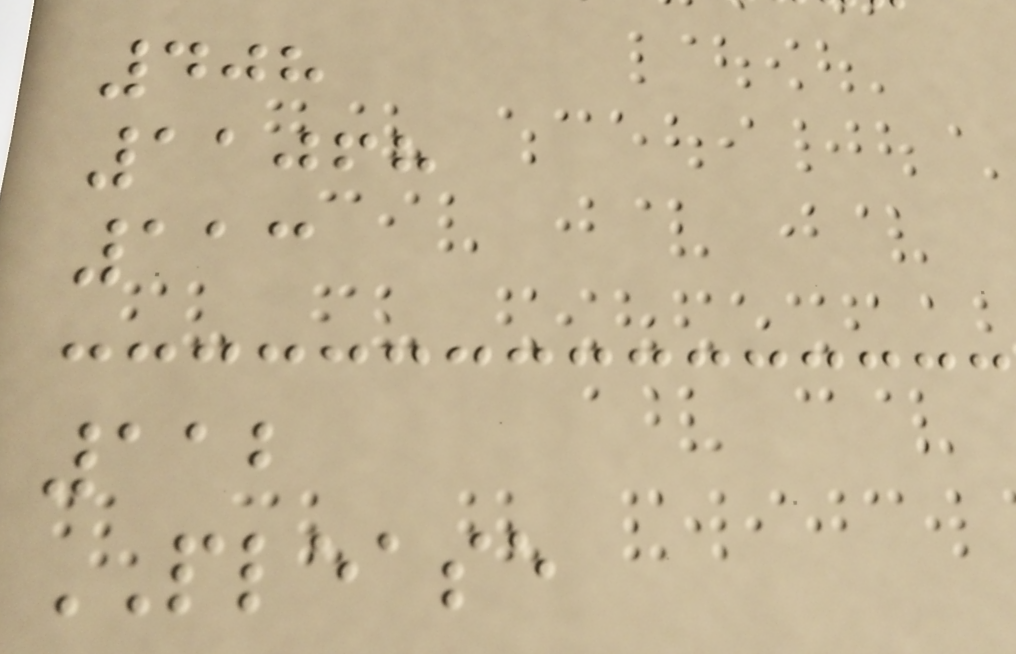408
11068
113
112
PLEASE
